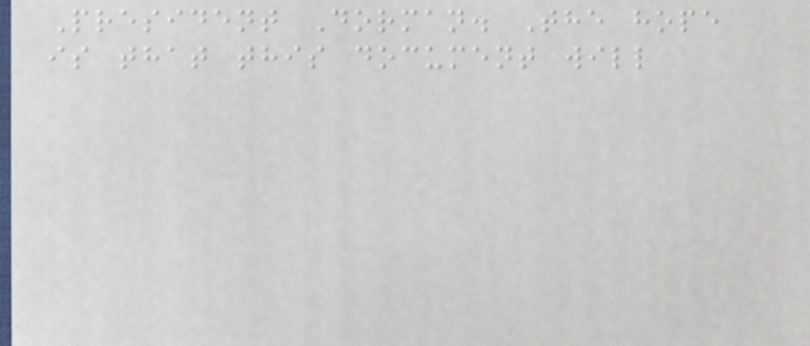President Dorman. The hope
is that this document will
